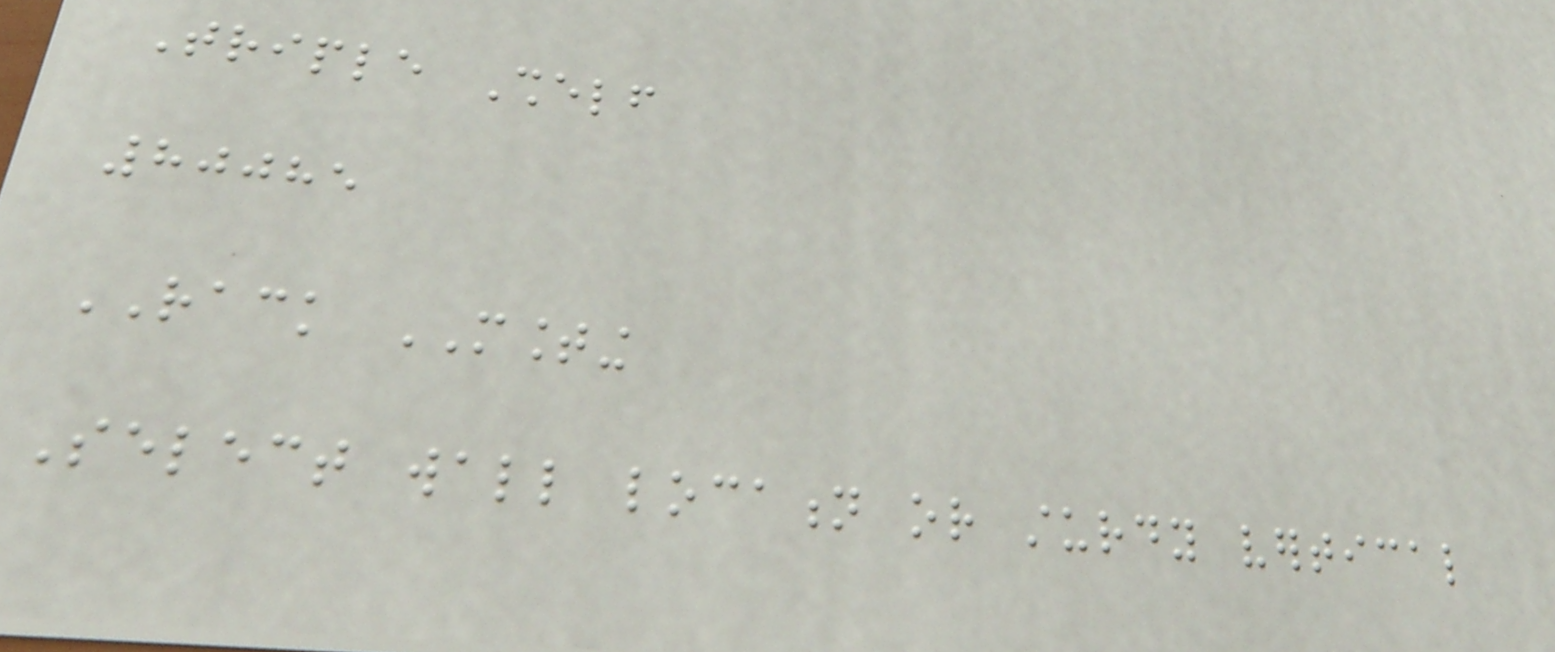Triple Shelf
80085
RACK MOUNTING
Select wall location or sturdy vertical
